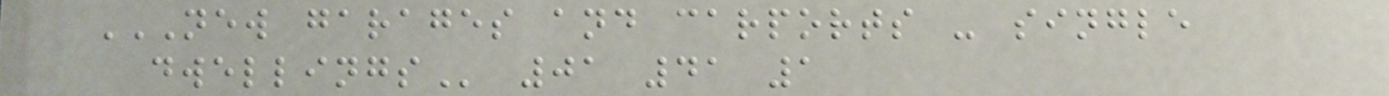NEW GARAGES AND CARPORTS - SINGLE
DWELLINGS 01 41 1
